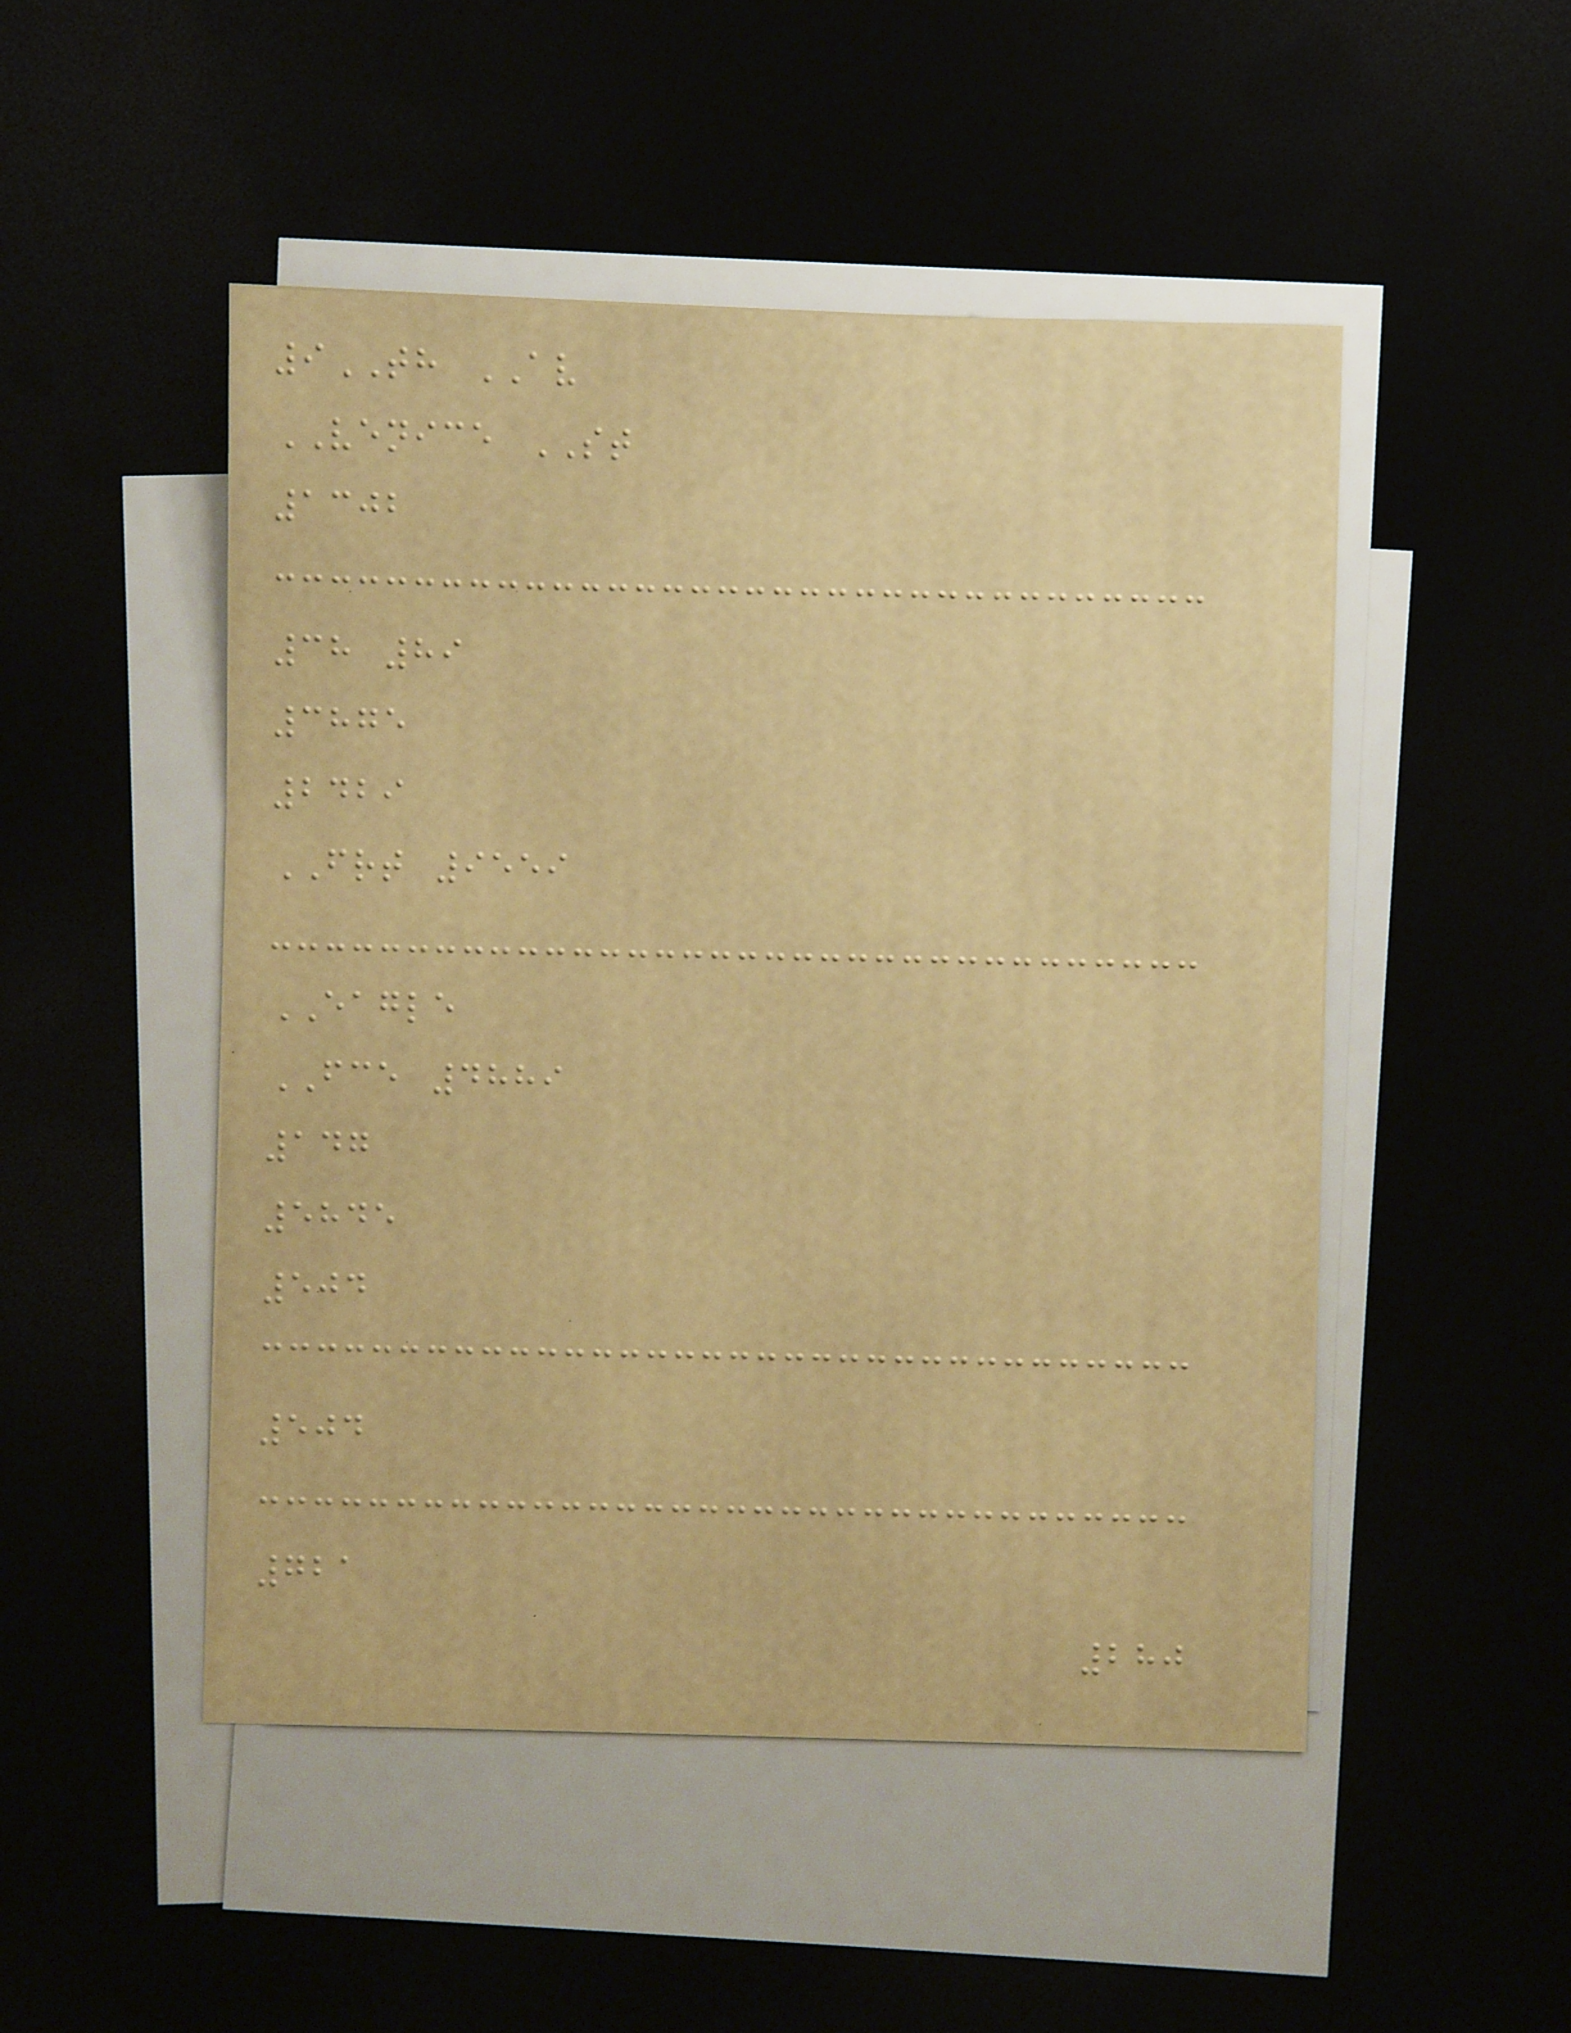9TH AV
VENICE ST
1302
38 89
3875
2429
FRT 9559
EAGLE
FCE 4889
147
5845
504
504
721
280
